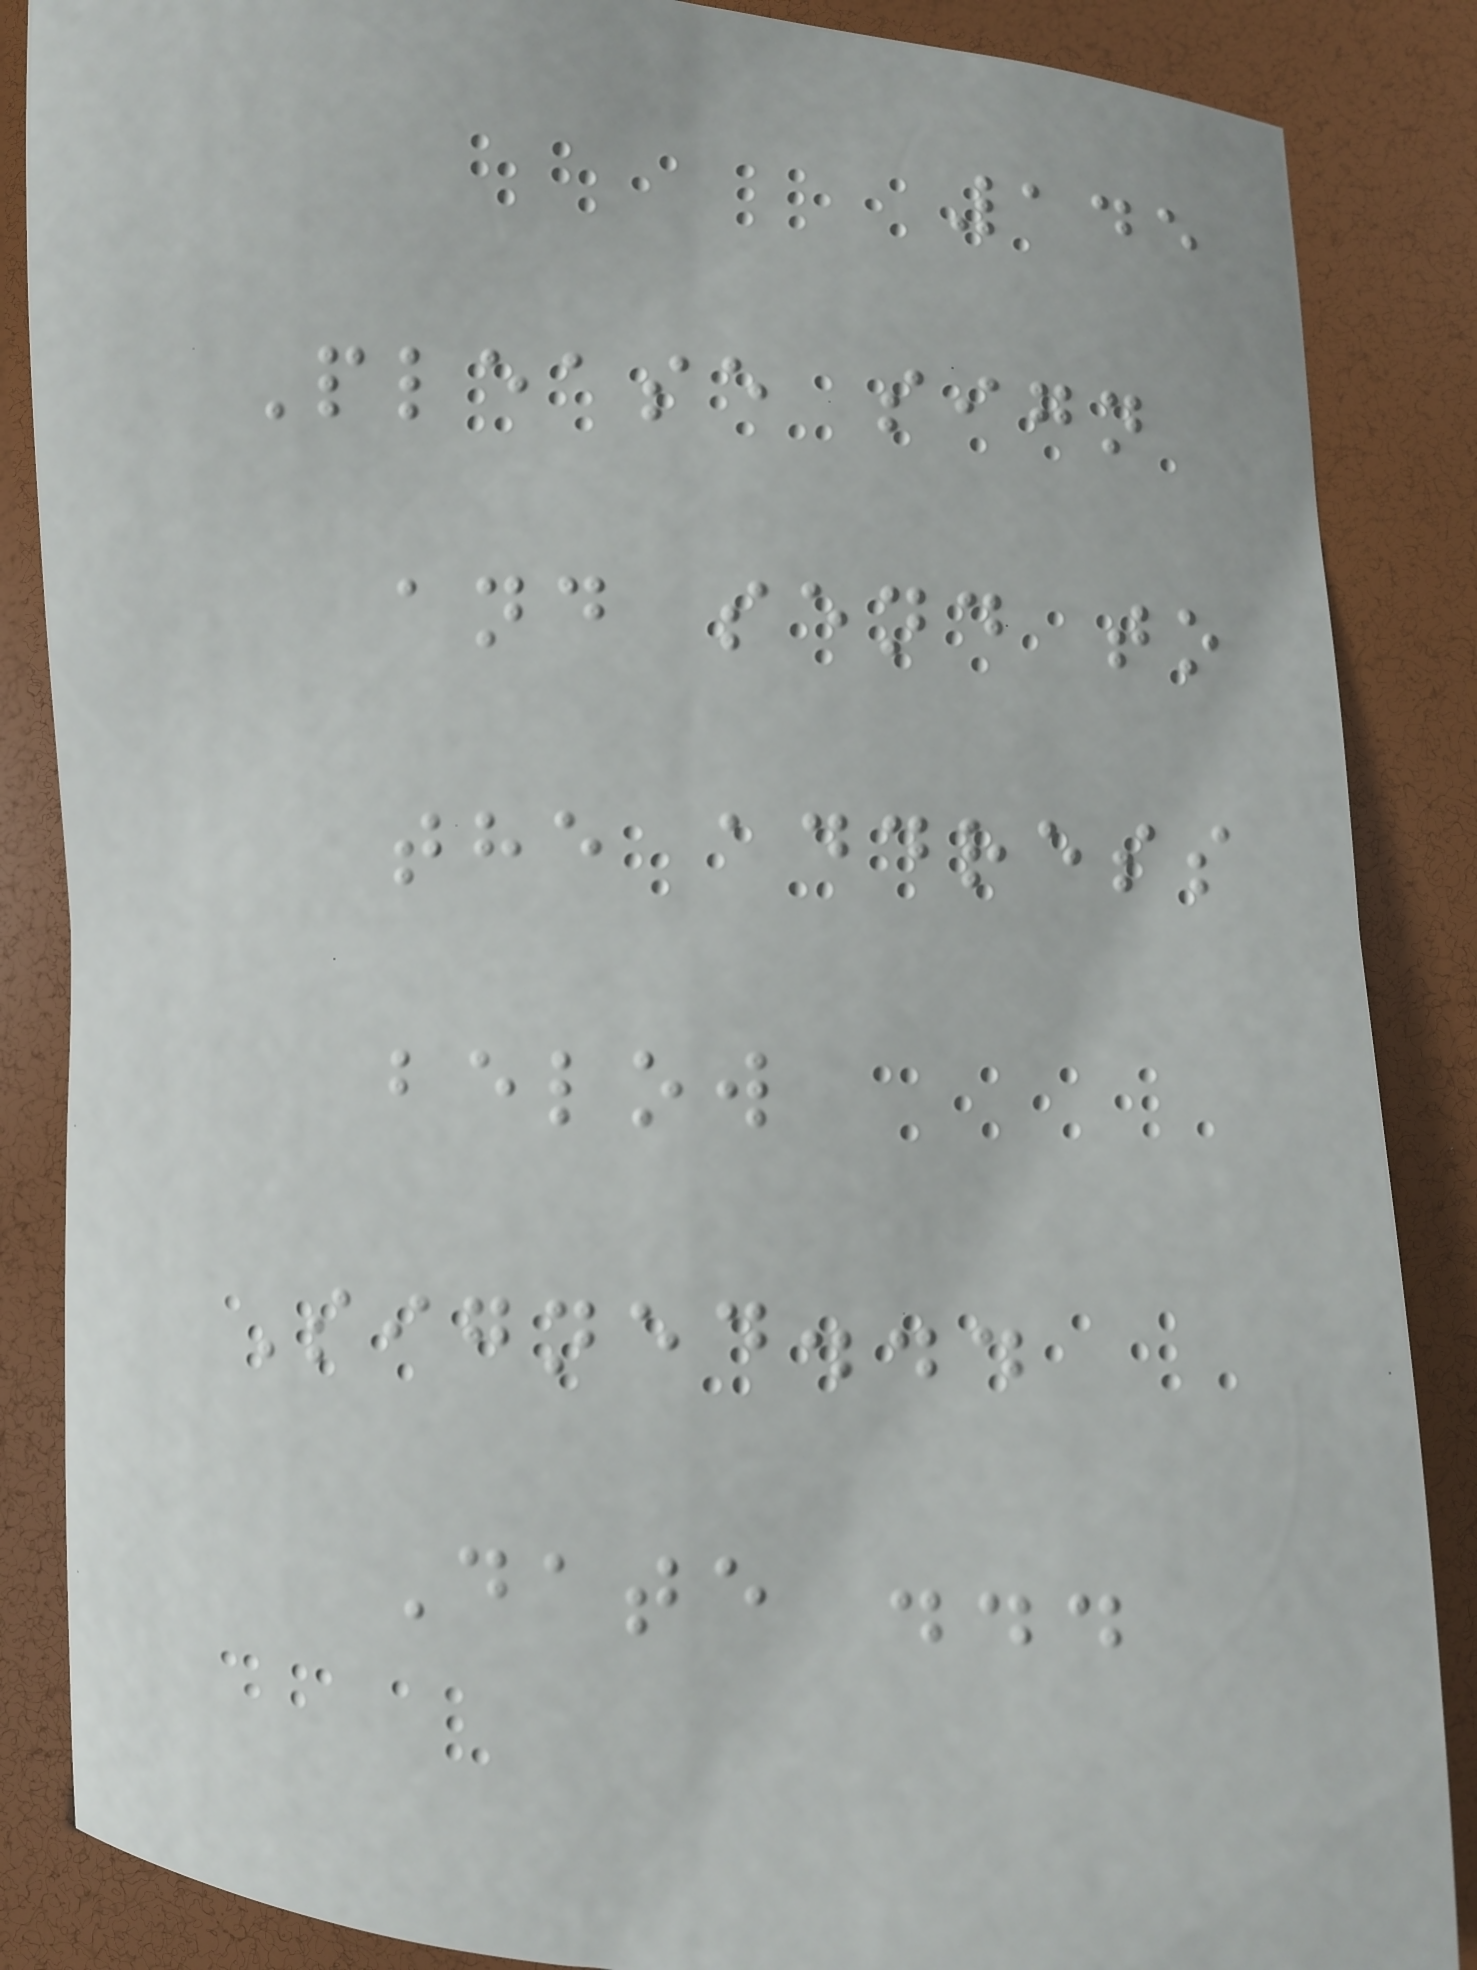145
Please sign
and send to
the address
below
Signed...
Date ...
